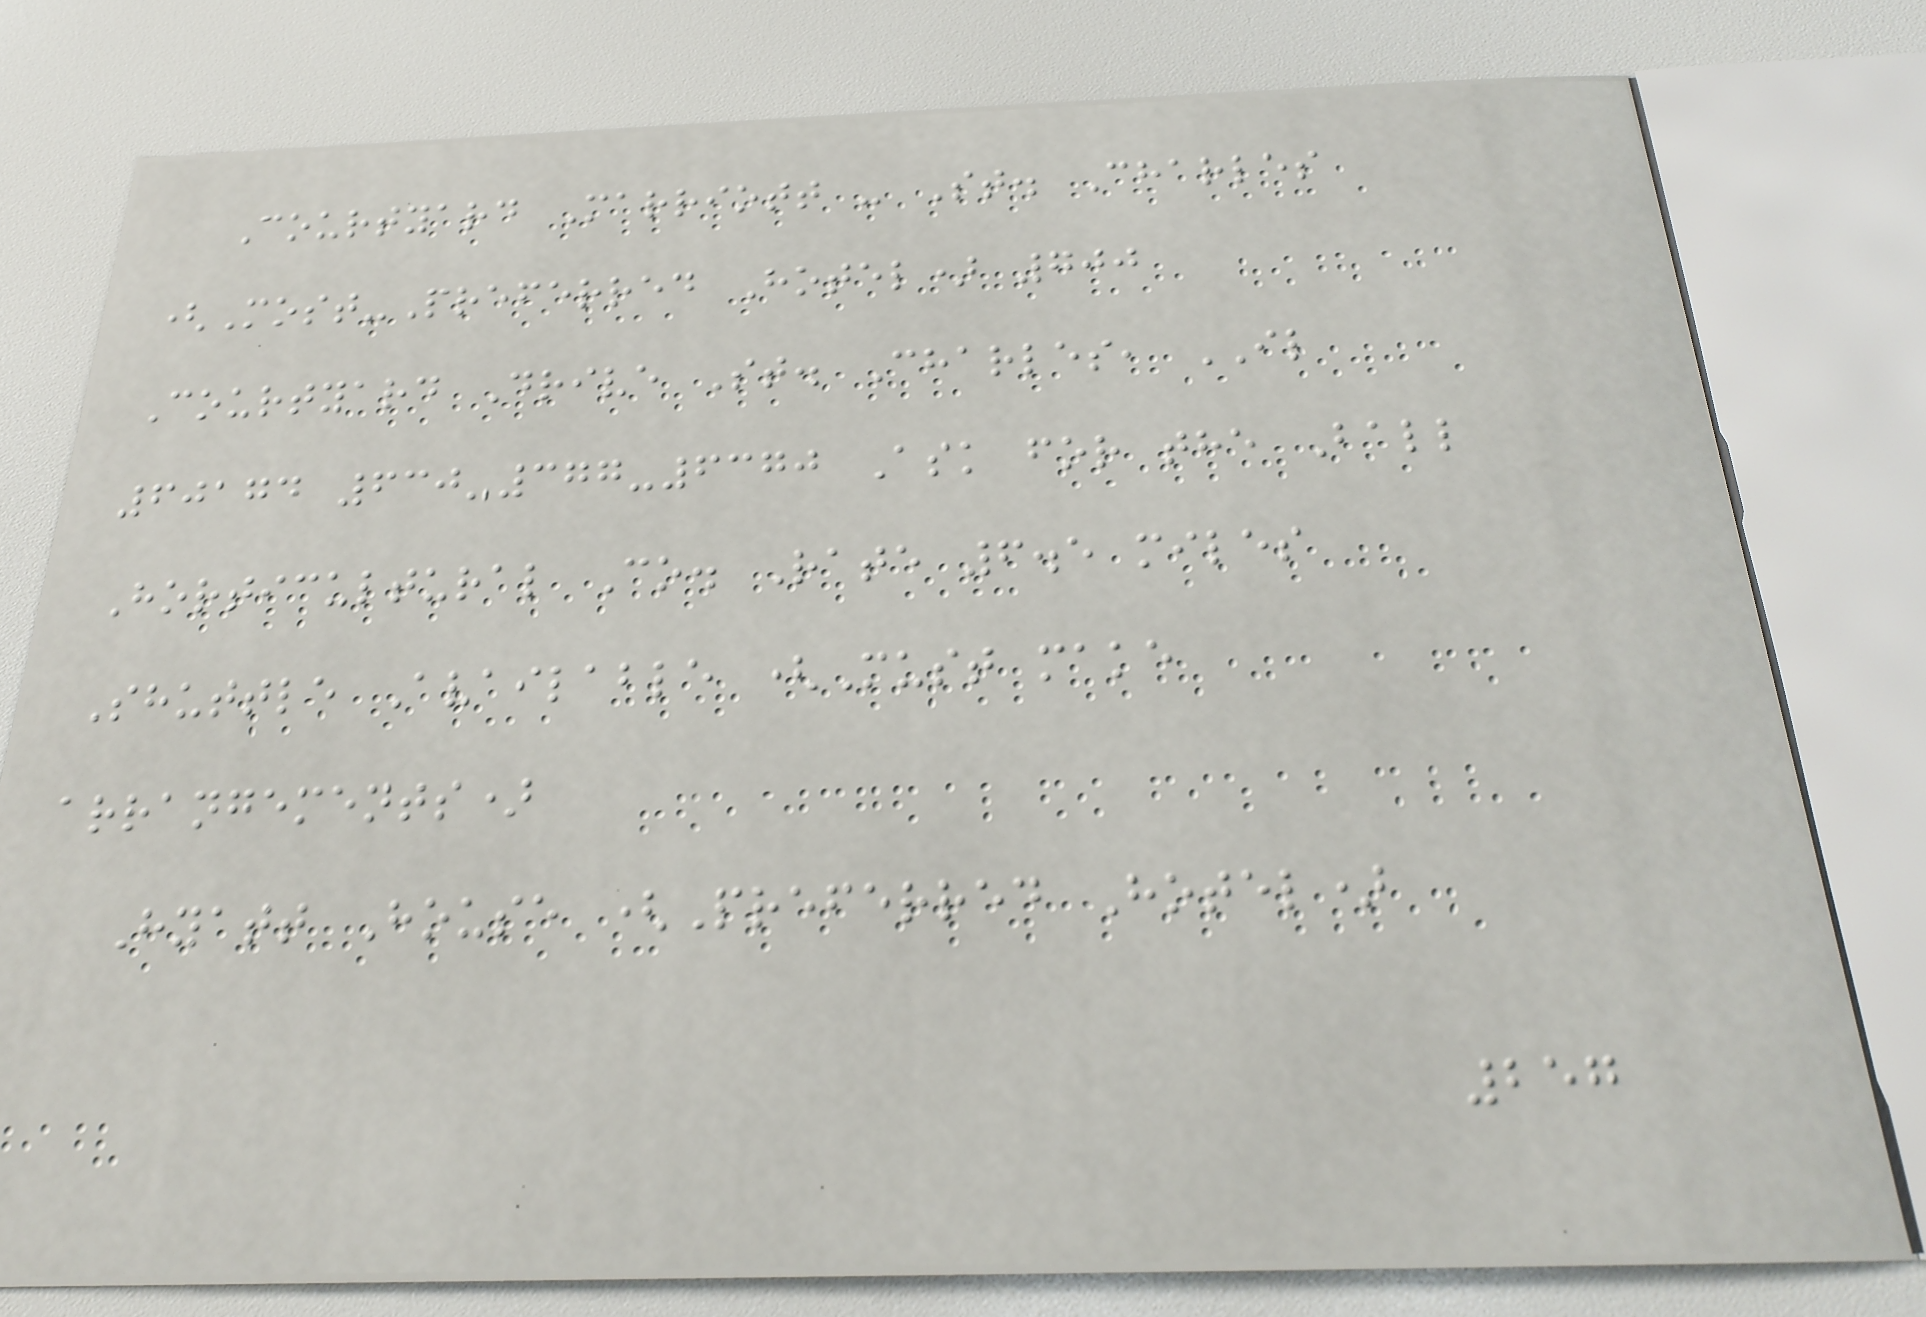Courtyard Marriott - St. Charles
(Most-Preferred Hotel) 700
Courtyard Drive St. Charles, IL
60174 630-377-6370 Ask for the Ball
Horticultural Co. Rate 6.5 miles
Shuttle Available (Must make
arrangements)
Hyatt House (Preferred Hotel)
257
